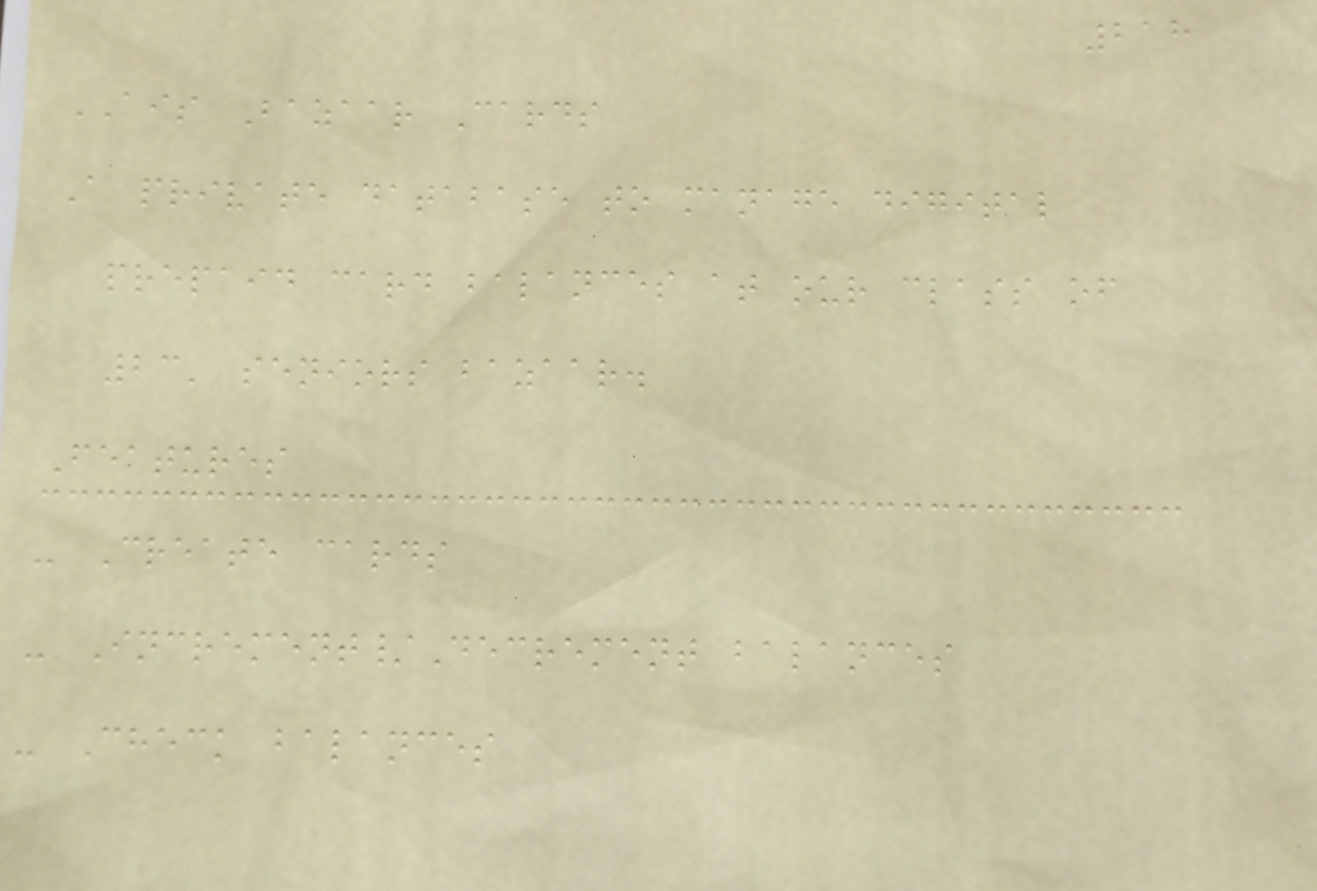218
AIS Bazaar Cards
A private database to manage digital
prepaid card balances at our class of
23' seniors bazaar.
Features
- Create cards
- Increment/Decrement balances
- Check balances
